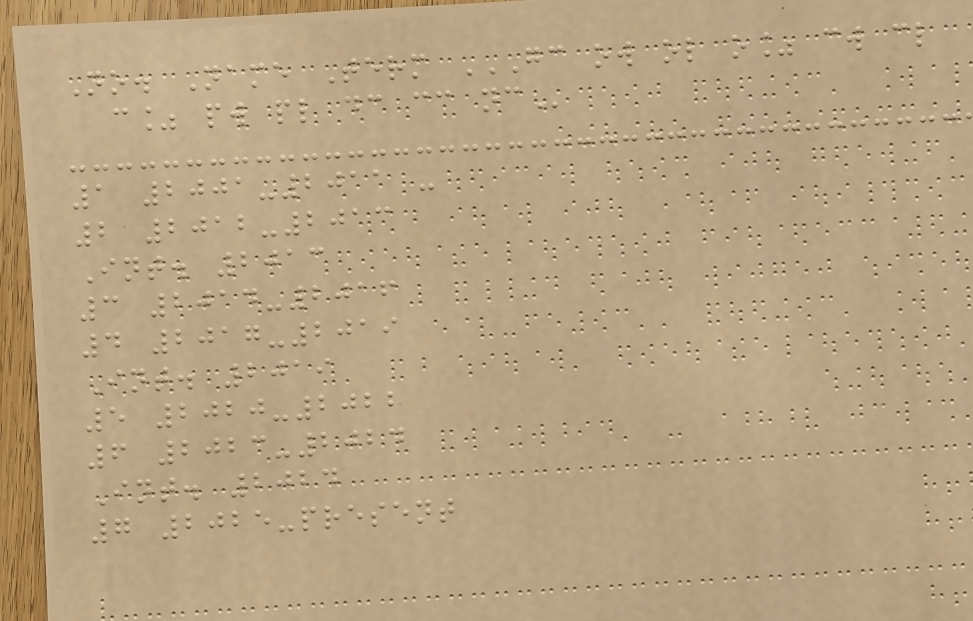No. Name Term GC OW OL O% CW CL
C% PW PL DC CC NC
1 2001-2011 -
2 2012-2013
Int. 2013
3 2014-2016
4 2017-2019
Int. 2019
5 2020-2022
6 2023-2024
Int. 2024
7 2025-present
